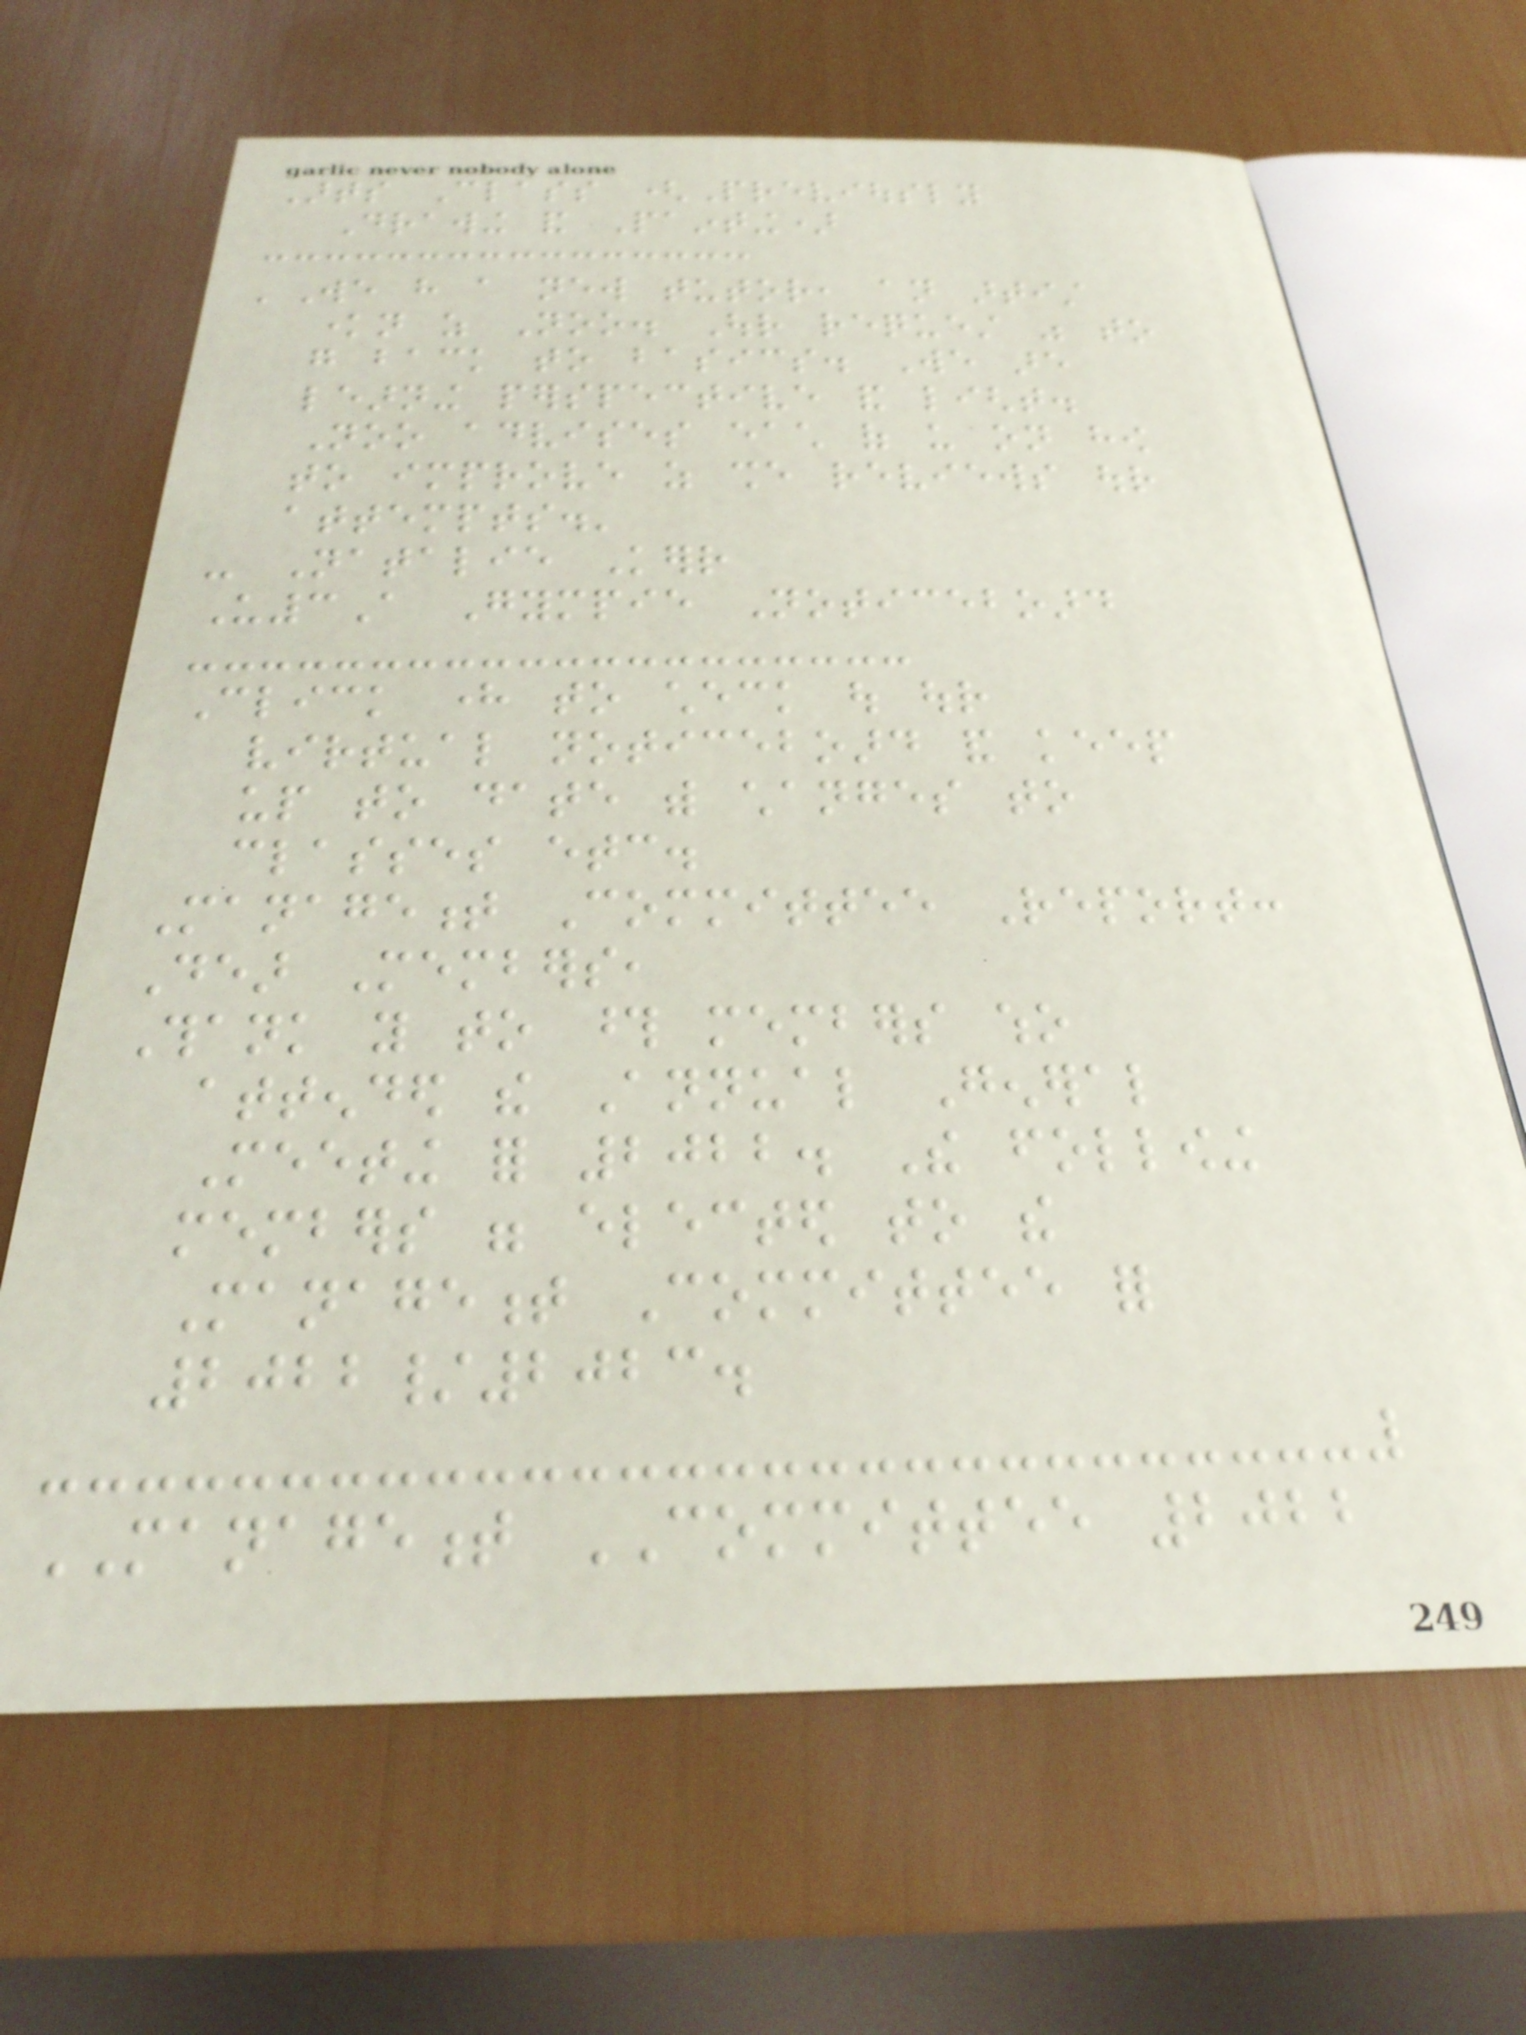Arts Class (Previously
Drawing and Painting)
'We have a new tutor, an artist
known as Noo. Our request was to
go back to basics. We are
learning perspective and light.
Noo advises each of us on how
to improve as she reviews our
attempts.'
- Natalie Kerr
U3A Gympie Noticeboard
Click here to check out our
virtual noticeboard and keep
up to date with changes to
classes etc.
Management Committee Report:
Dear Members,
Thank you to those members who
attended the Annual General
Meeting for 2022. The following
members were elected to the
Management Committee for
2022/2023.
MANAGEMENT COMMITTEE 2022
